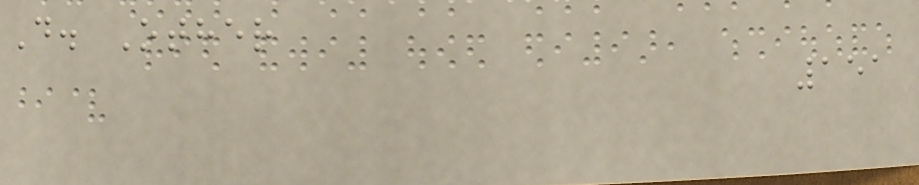D. Other
151
